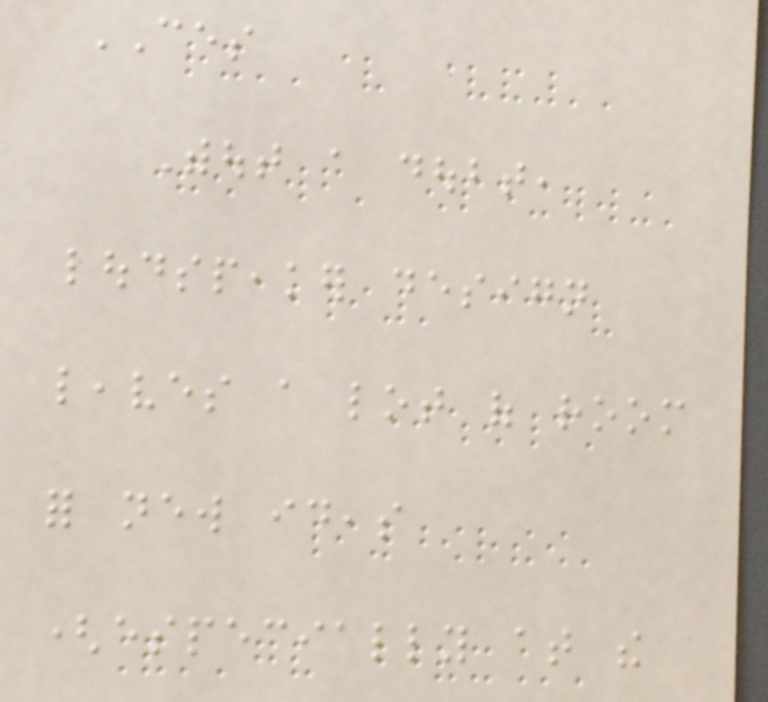CES
Without a doubt,
loudspeaker design
leaves a lot of room
for new ideas
(especially at the
